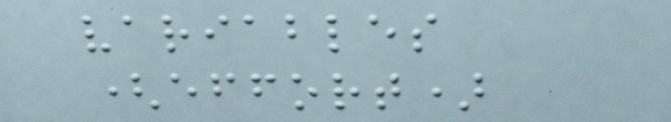variables
(effort)
